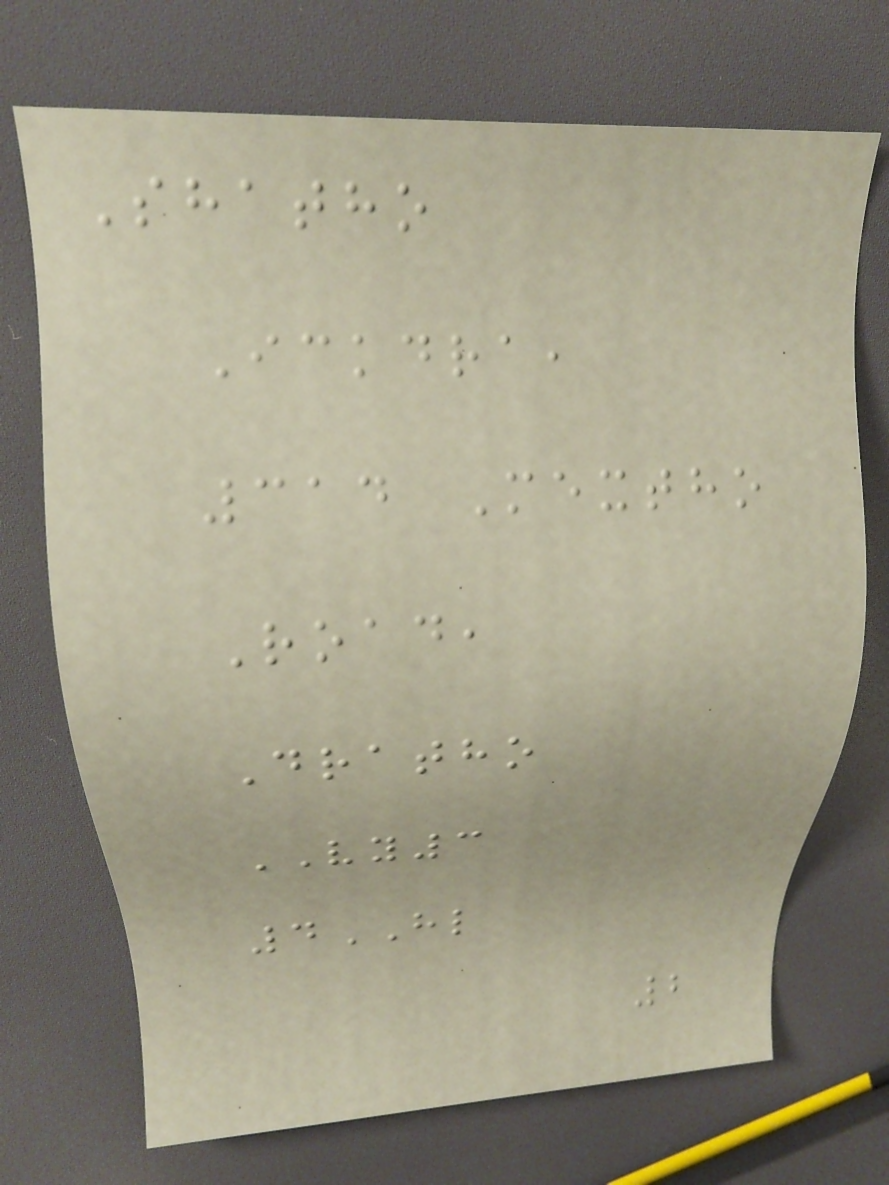Shatho
Ickdra,
314 Mextho
Road,
Dratho
VY3
4HL
2
